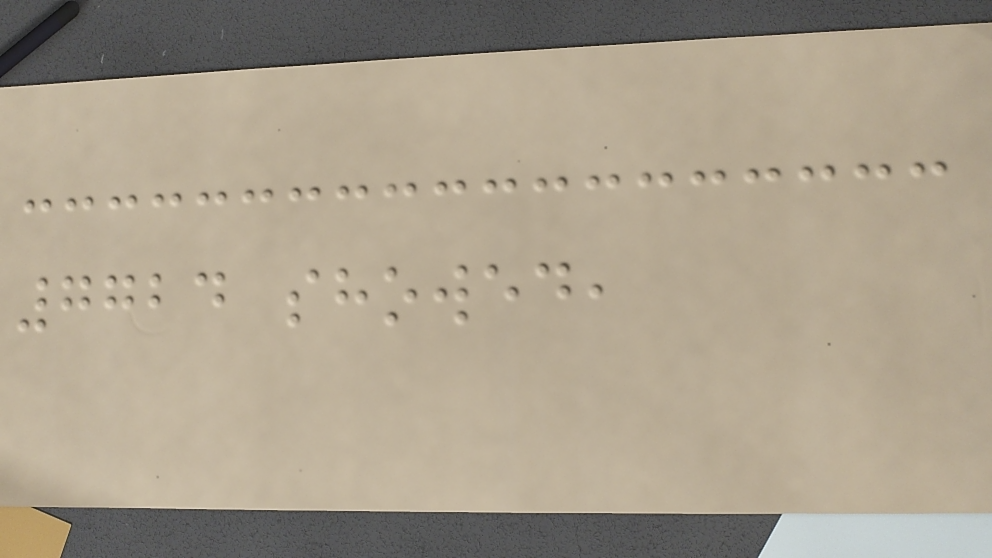7724 showed,
